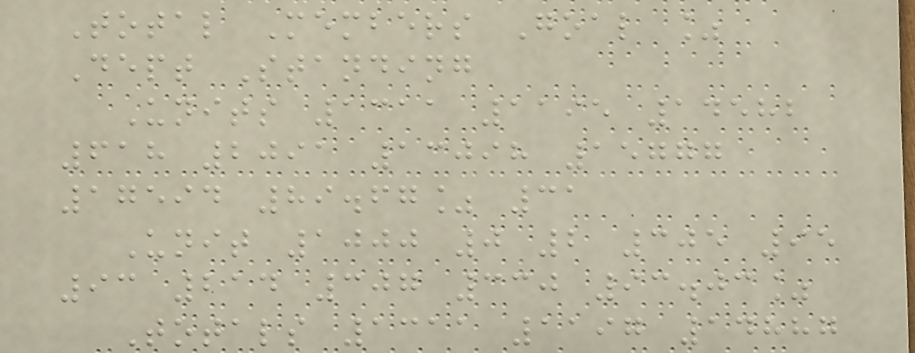Total Members Goal %
Dept Standing
Units 1311 1195 14582
618 2091 13098 15777
17594 89.67% 31
Unit 1000 0 2 305 95
93 214 307 330 93.03%
Totals 1311 1197 14887
